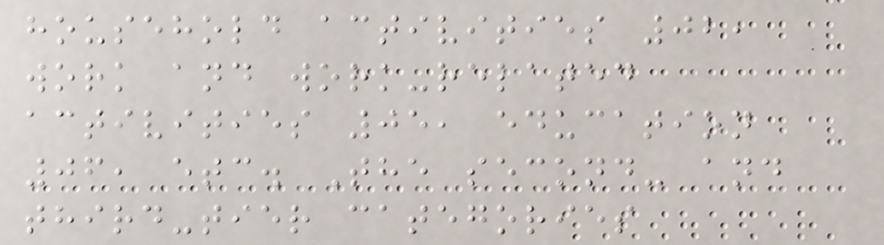household activities 02,
work and work-related
activities 05, education
06, etc. The second- and
third-tier categories
